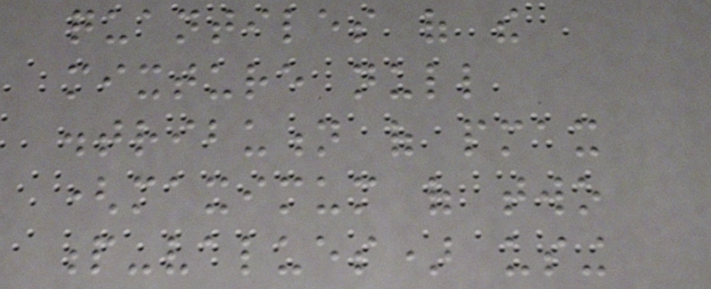quantiles of the
mixture null
distribution of pmax
(maximum of two
p-values) using
